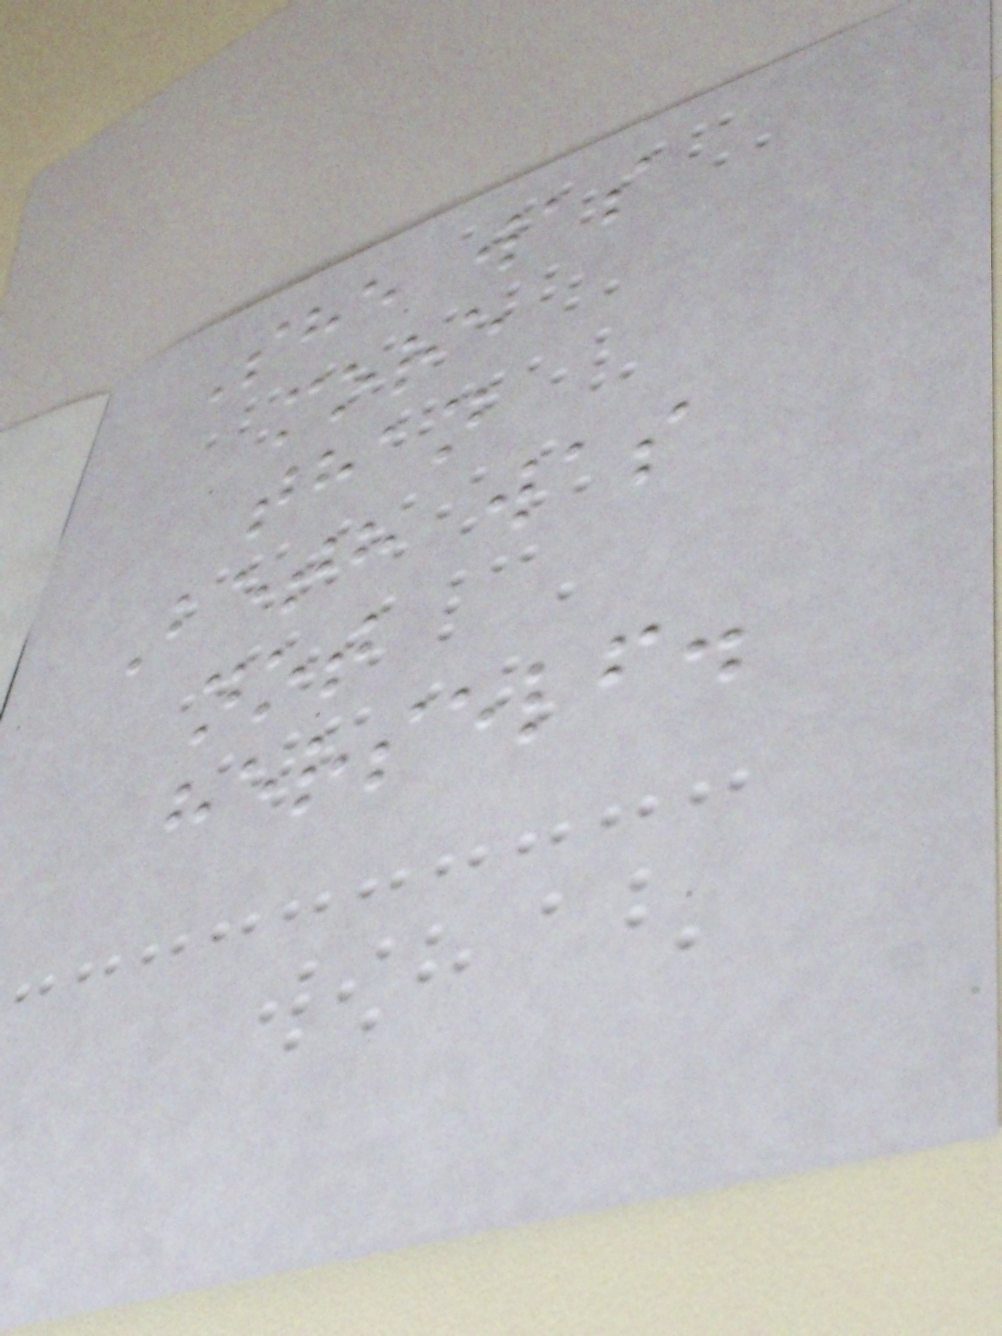She was
more
than
Beth was
not
herself.
